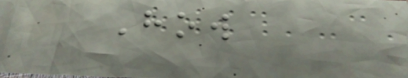How
